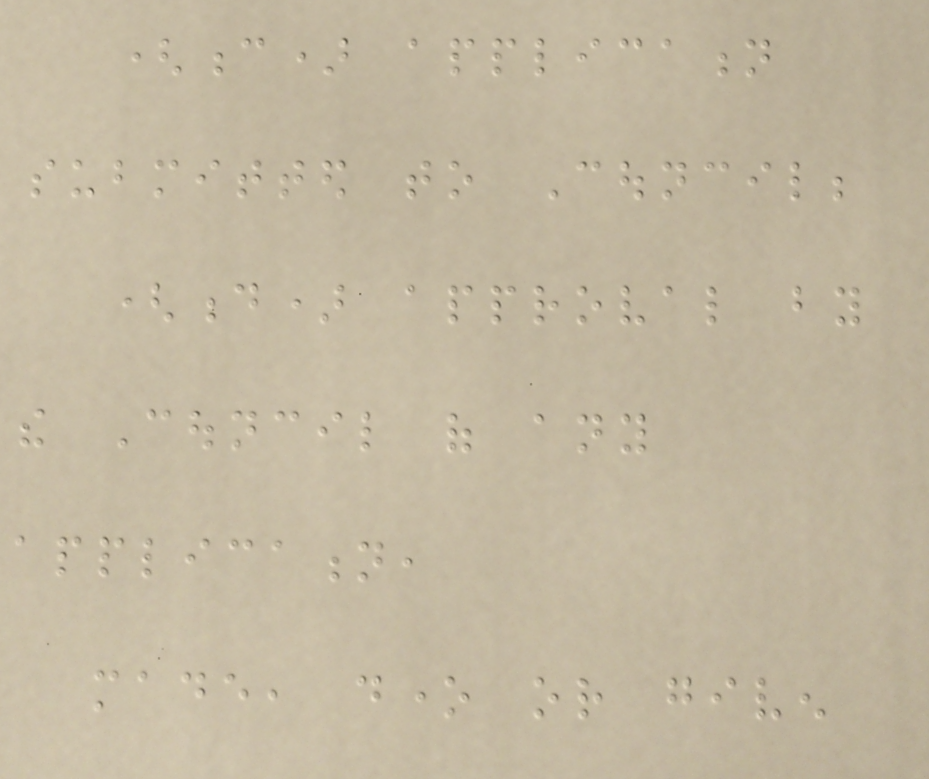(c) application
submitted to Council;
(d) approval by
the Council of any
application,
made, done or given
